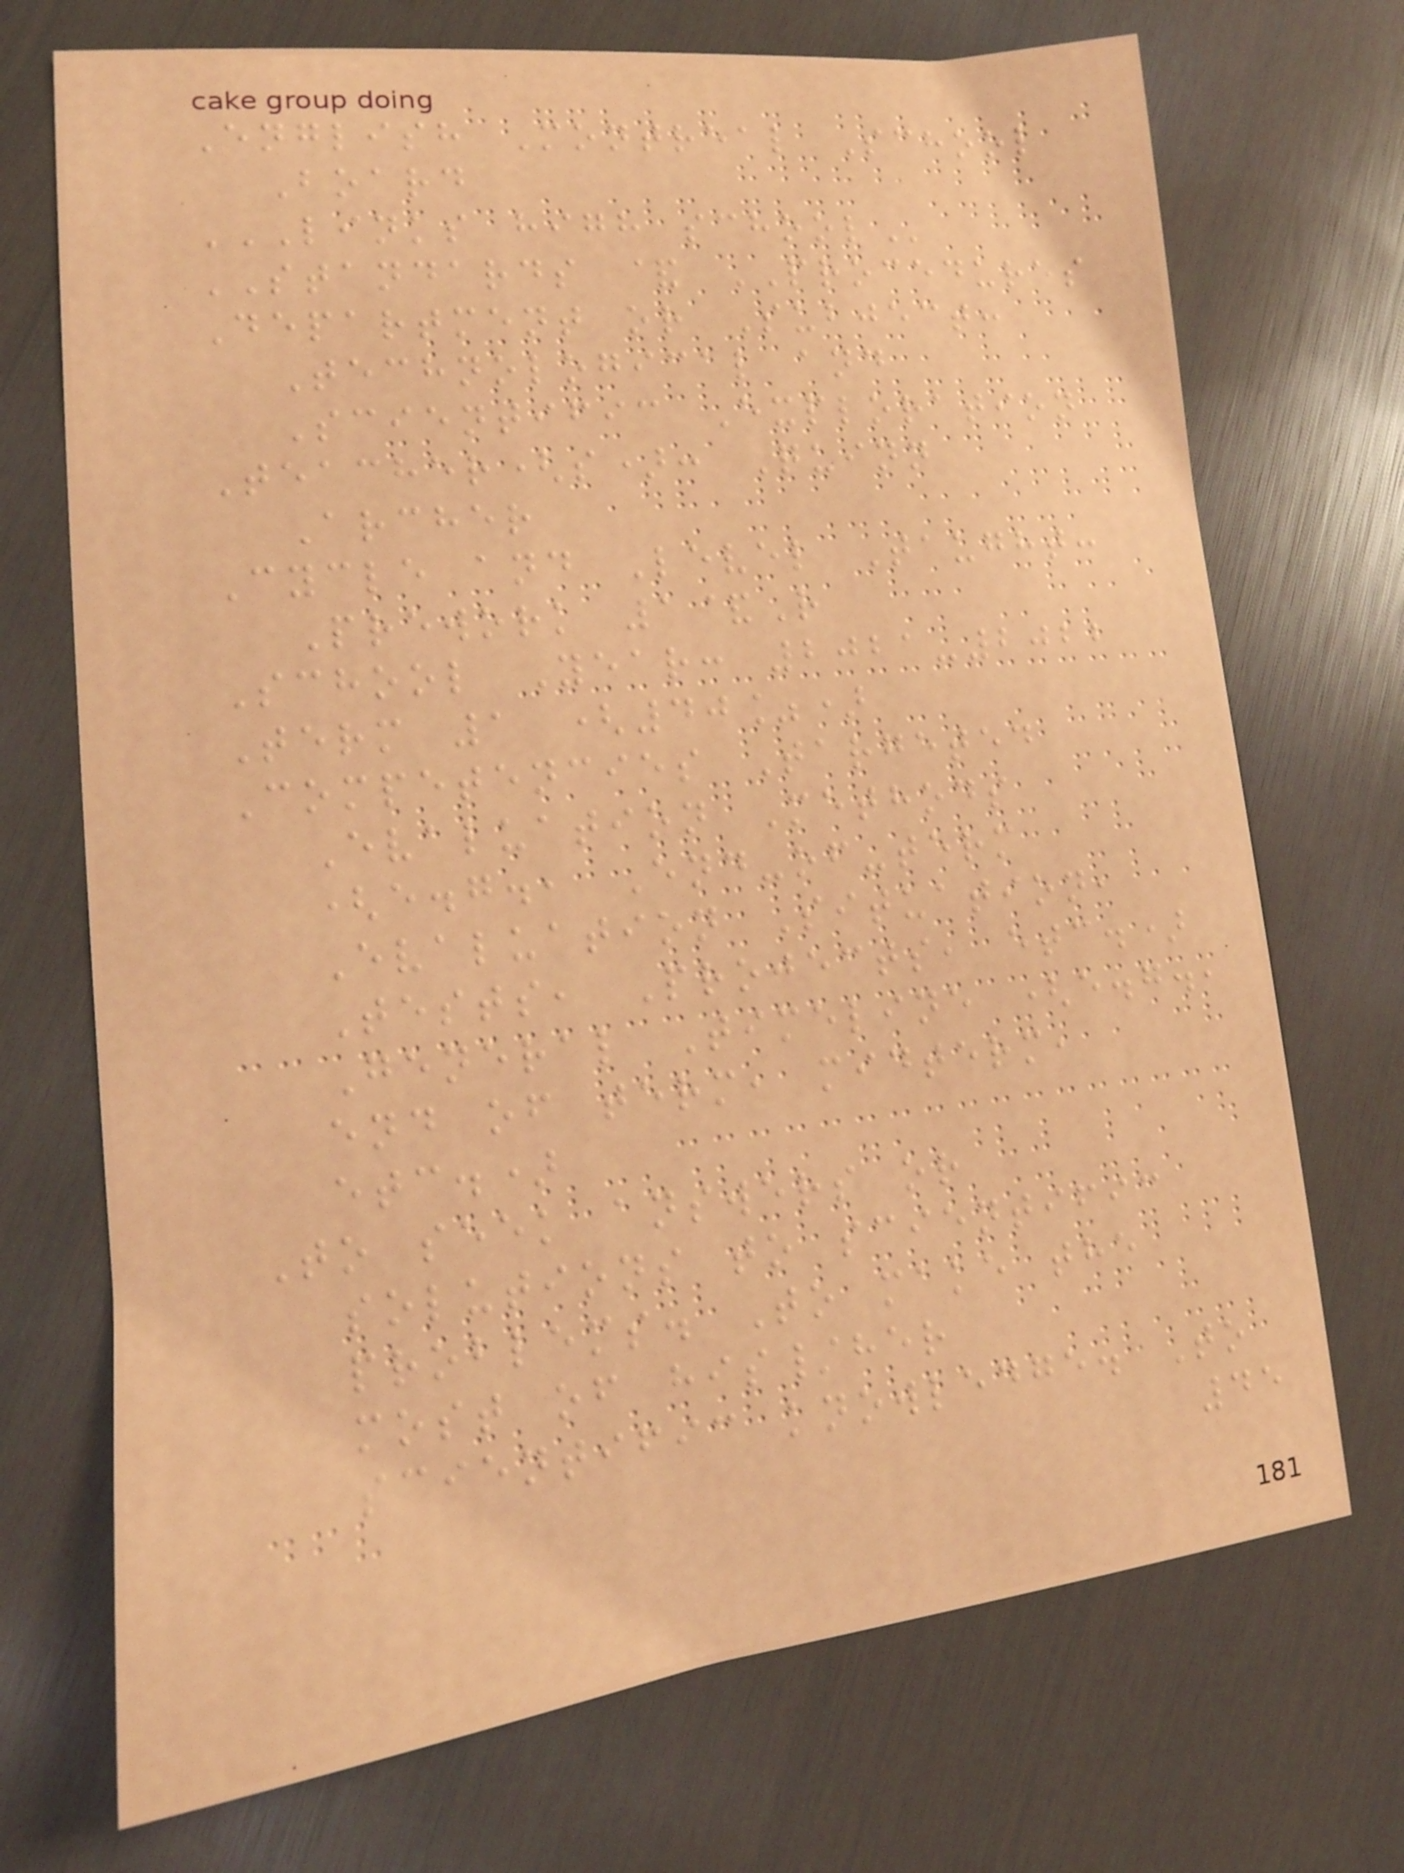English Montreal School
Board
LINKS HIGH SCHOOL
STANDARDS & PROCEDURES
Department or Subject:
Technological and
Scientific Exploration
Teacher(s): Quinn
Archer
Cycle and Level Taught:
Prework 1&R
School Year: 2021-2022
Term 1 (40%)
Competencies Targeted
Evaluation Methods
(e.g., End-of-term
Evaluation Situation,
Tests, Projects, etc.)
General Timeline (e.g.,
end of term, midterm,
etc.)
To seek answers or
solutions to scientific
problems. To make the
most of his/her
scientific knowledge. To
45
